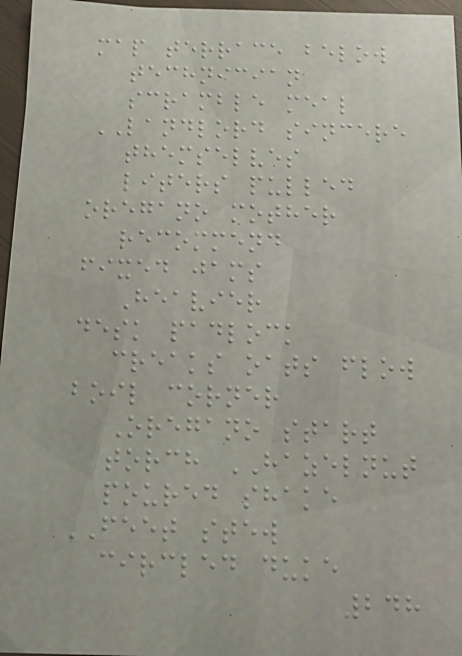map terrace below
technician
scramble meal
LANDLORD sincere
themselves
liters pulled
oregano mother
recommend
fixed jams
Heavier
desk padlock
creaks oats flow
boil corner
Oregano start
torch HAZELNUT
poured shake
FEET stew
circled duke
248
